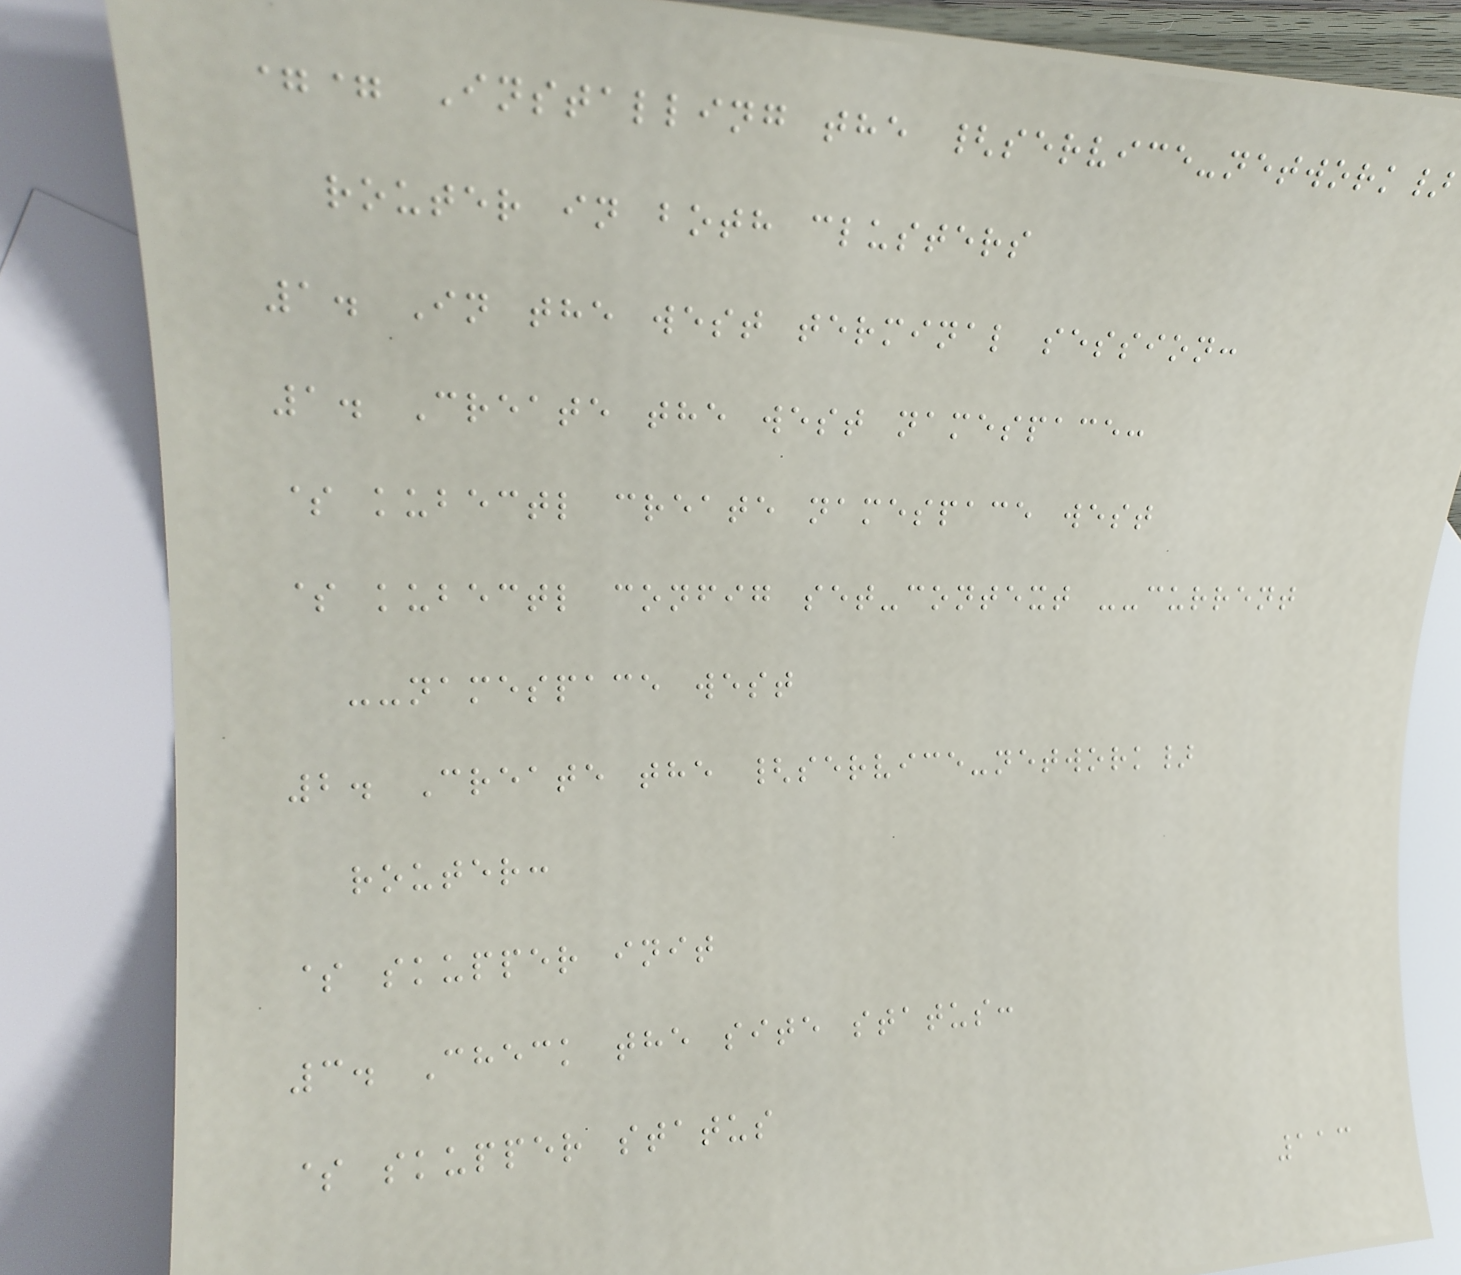== Installing the {service-network}
router in both clusters
1. In the west terminal session:
1. Create the west namespace:
$ kubectl create namespace west
$ kubectl config set-context --current
--namespace west
2. Create the {service-network}
router:
$ skupper init
3. Check the site status:
$ skupper status
113
